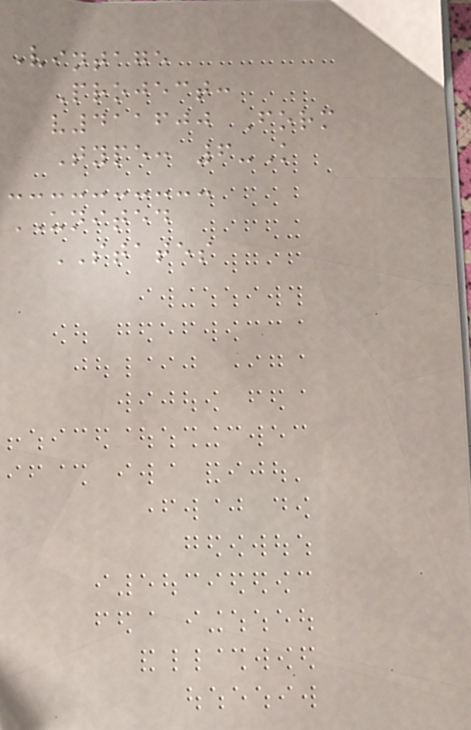Vintage
Project:
v411600 Form
Type: 6-K
UNITED
STATES
